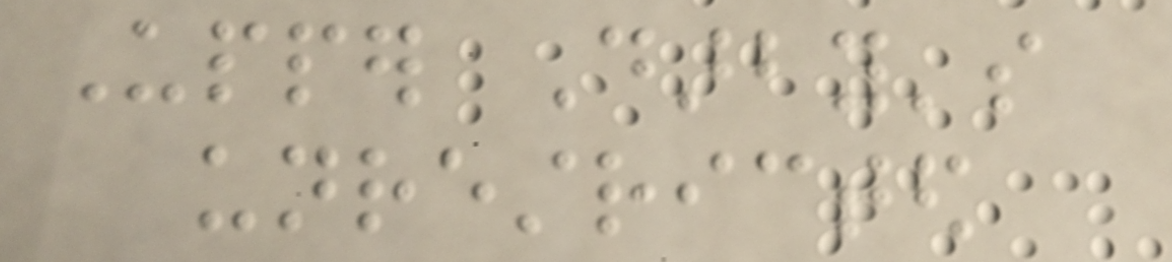Upper Darby's
unrestricted
